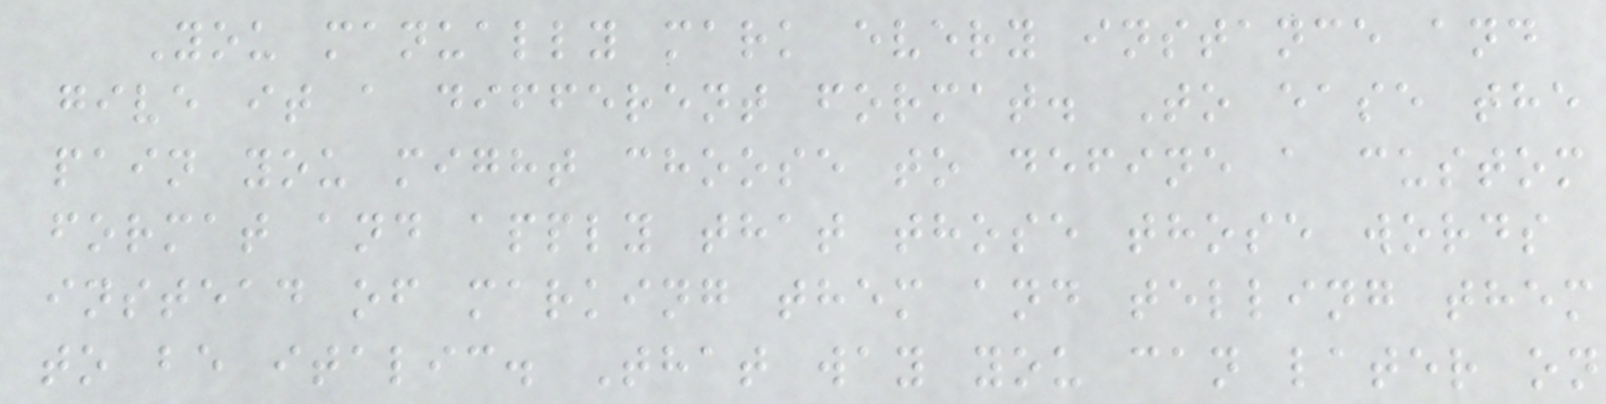You manually mark every instance and
give it a different format. To ease the
pain you might choose to define a custom
format and apply that those those words
instead of marking them and telling them
to be italic. That way you can later on
